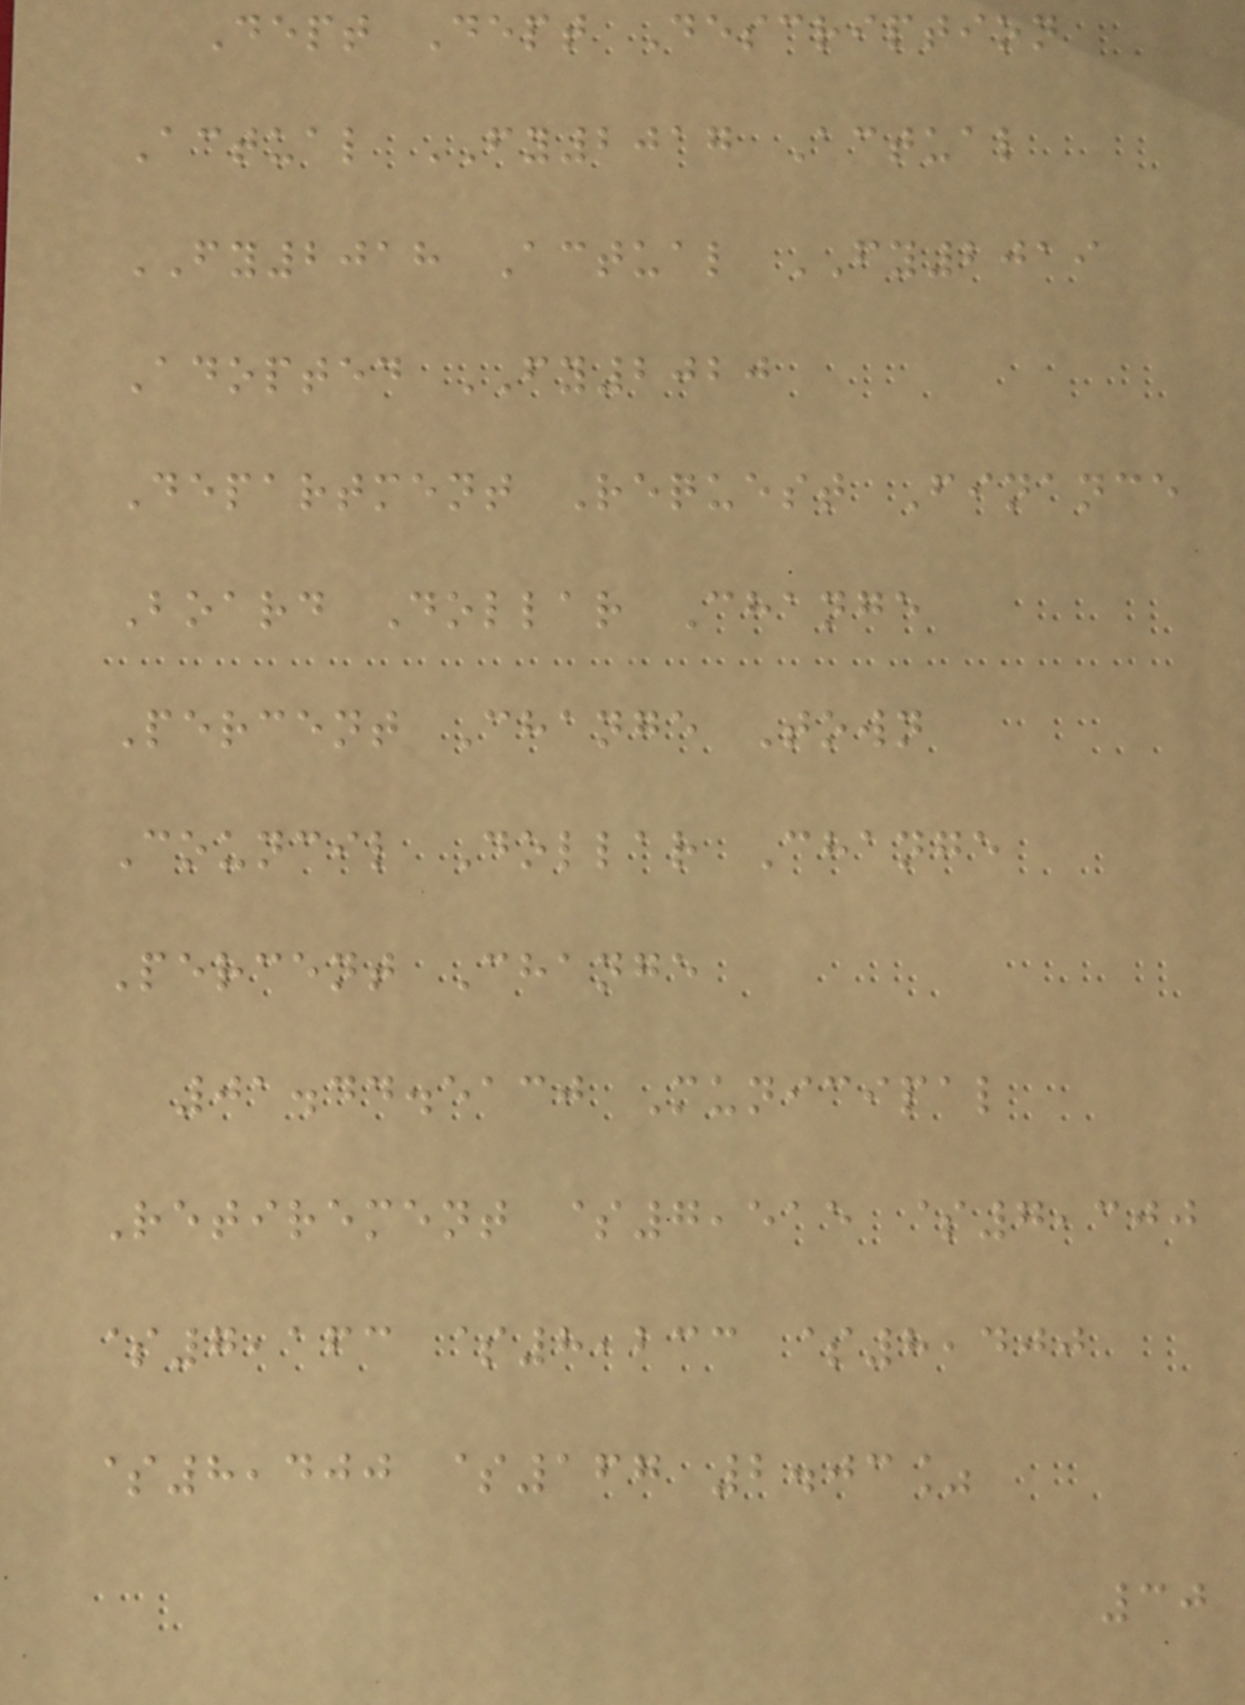Dept Dept Description
Actual FY2017 Actual
FY2018 Actual FY2019
Adopted FY2020
Department Request Finance
Board Dollar Change
Percent Change Town
Council Dollar Change
Percent Change
01.44.5130 Municipal
Retirement $7,515 $7,300
$7,163 $8,233 $8,400
$8,400 $167 2.03%
30
